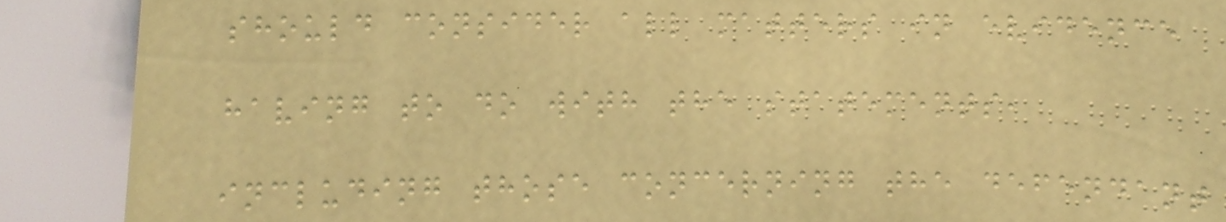should consider all matters in evidence
having to do with the statements,
including those concerning the defendant
